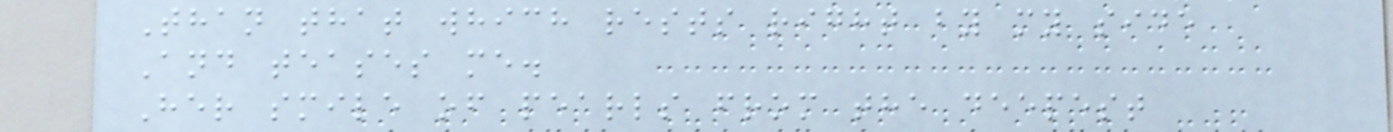Than that which rests right by my side
And teases me.
Her smile of pearls from the deepest
